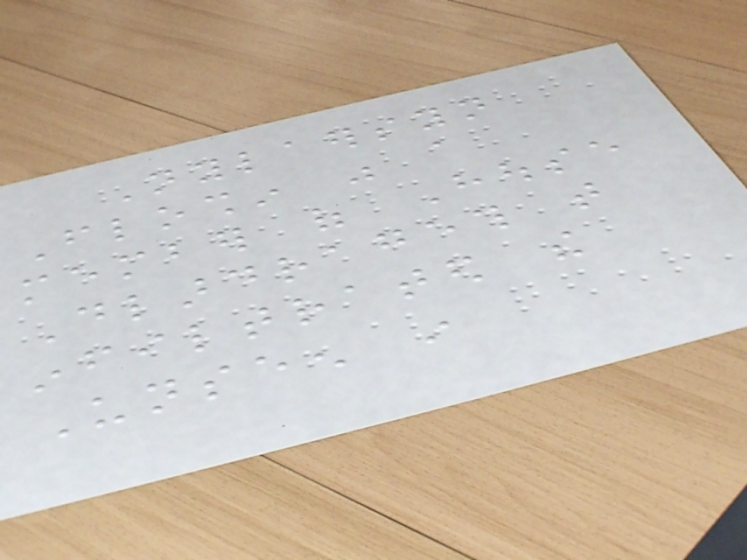Nylaersyn
Floshin was a
member of House
Dlardrageth that
infiltrated the
Unseen in
